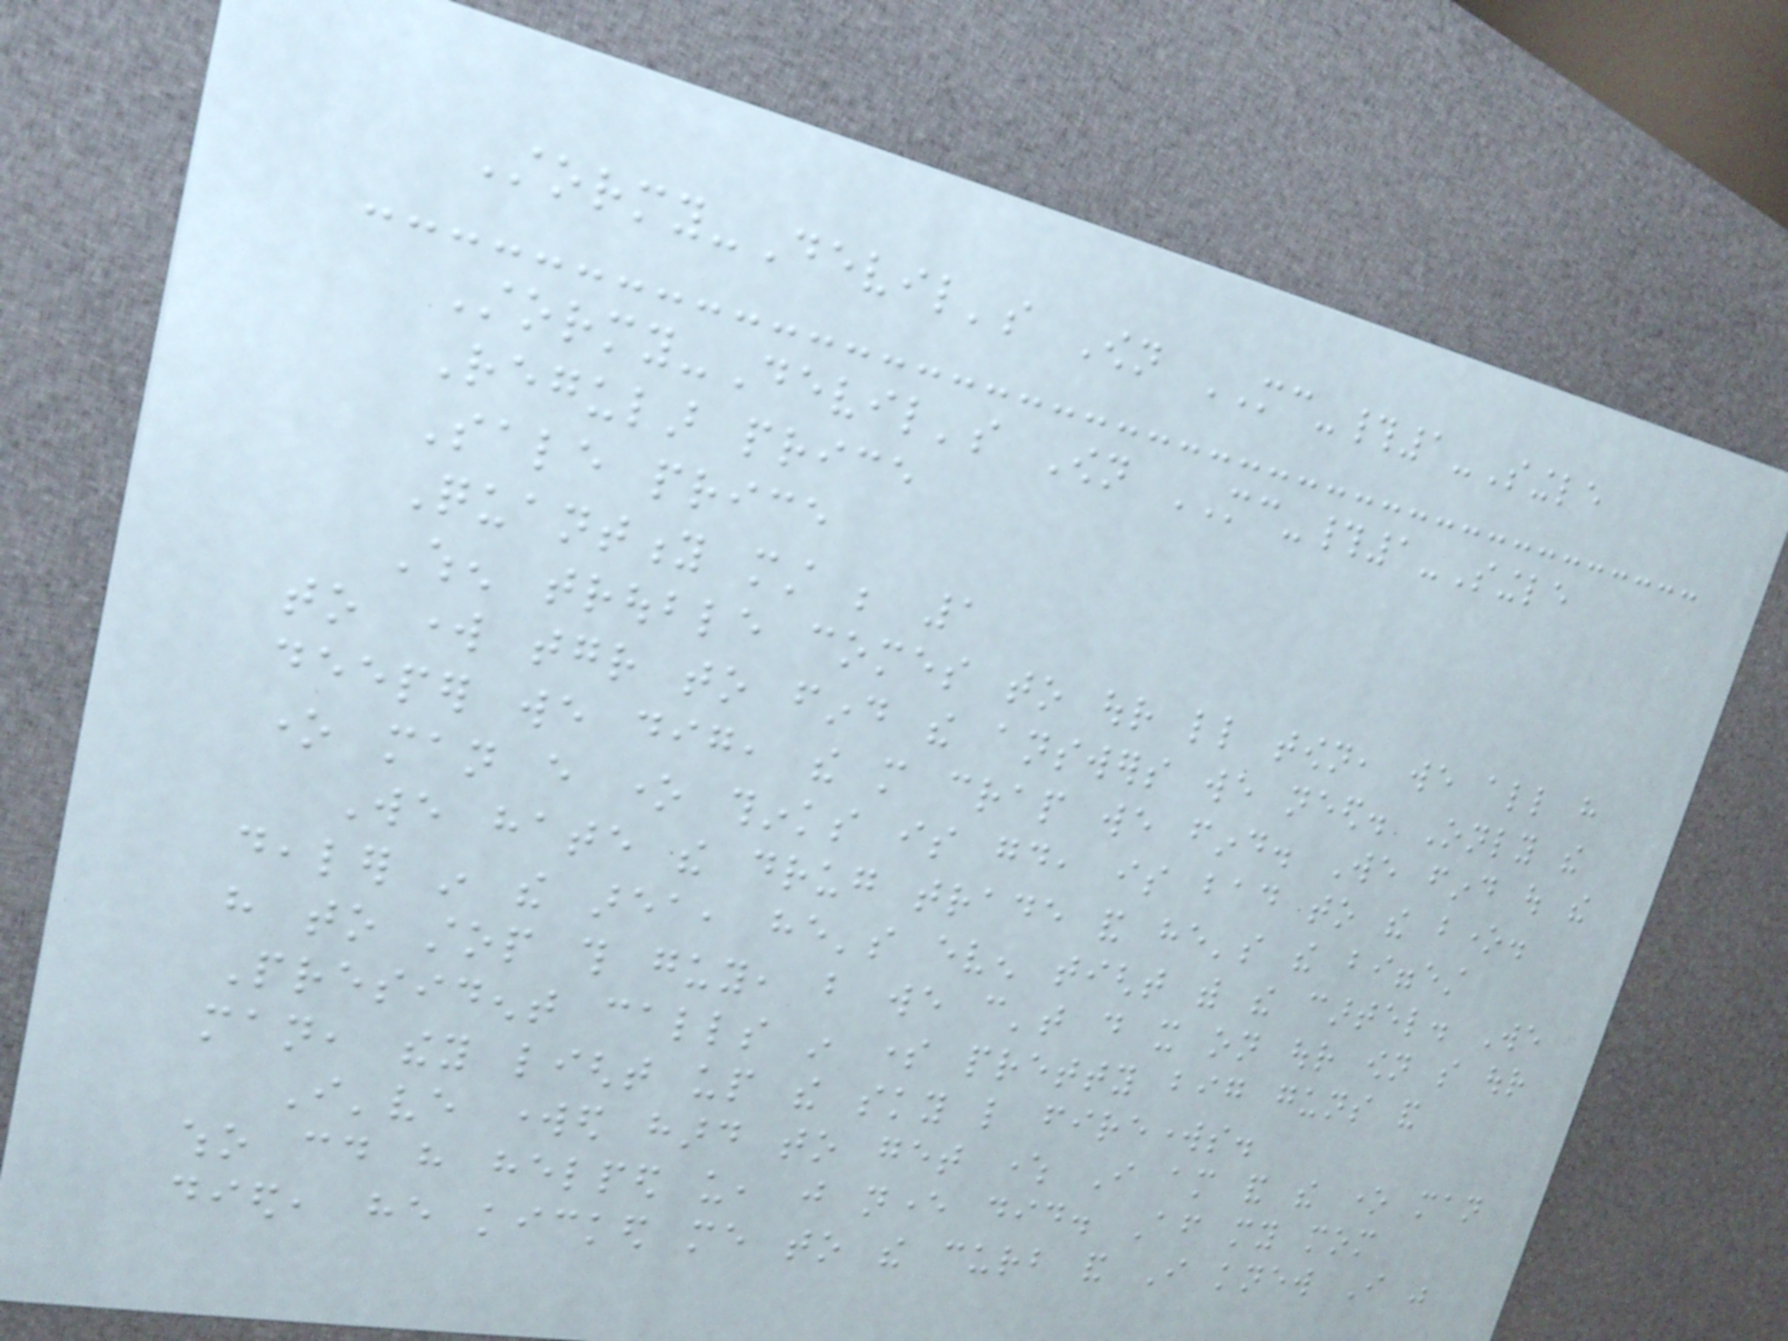Stormy-Devil's Own MC-#1-Single
Stormy-Devil's Own MC-#1-Single
Regular price
Sale price
Quantity must be 1
When trouble comes to our little town, we all have
to work together to find the answers we need. Only the
deeper we dig, the more crap we find. We find out the
one man every one thinks is good, is bad to the bone.
We hate the drug trade and he's the biggest
dealer in the area, he's even tight with the cartel. We
have to stop this guy, but we can't do it on our own so our
President calls in some pretty big guns and
man, they light up the sky like fireworks.
I've worked hard to get where I am and the one man
who could have helped us, just never did. After my mom
died, he kicked me to the curb and I knew I was
